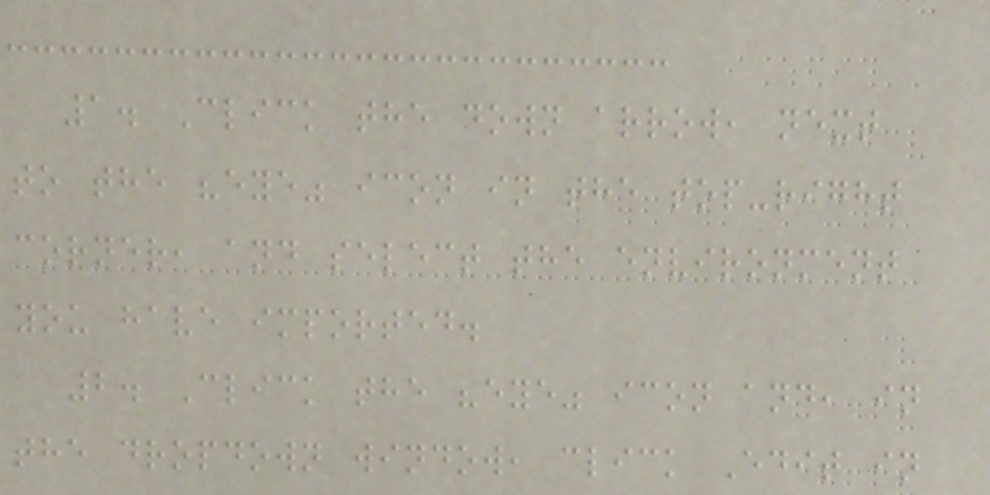1. Click the down arrow, next
to the "eye" icon in the top-right
corner, and select the environment
you have imported.
2. Click the "eye" icon and, in
the dropdown window, click Edit in
